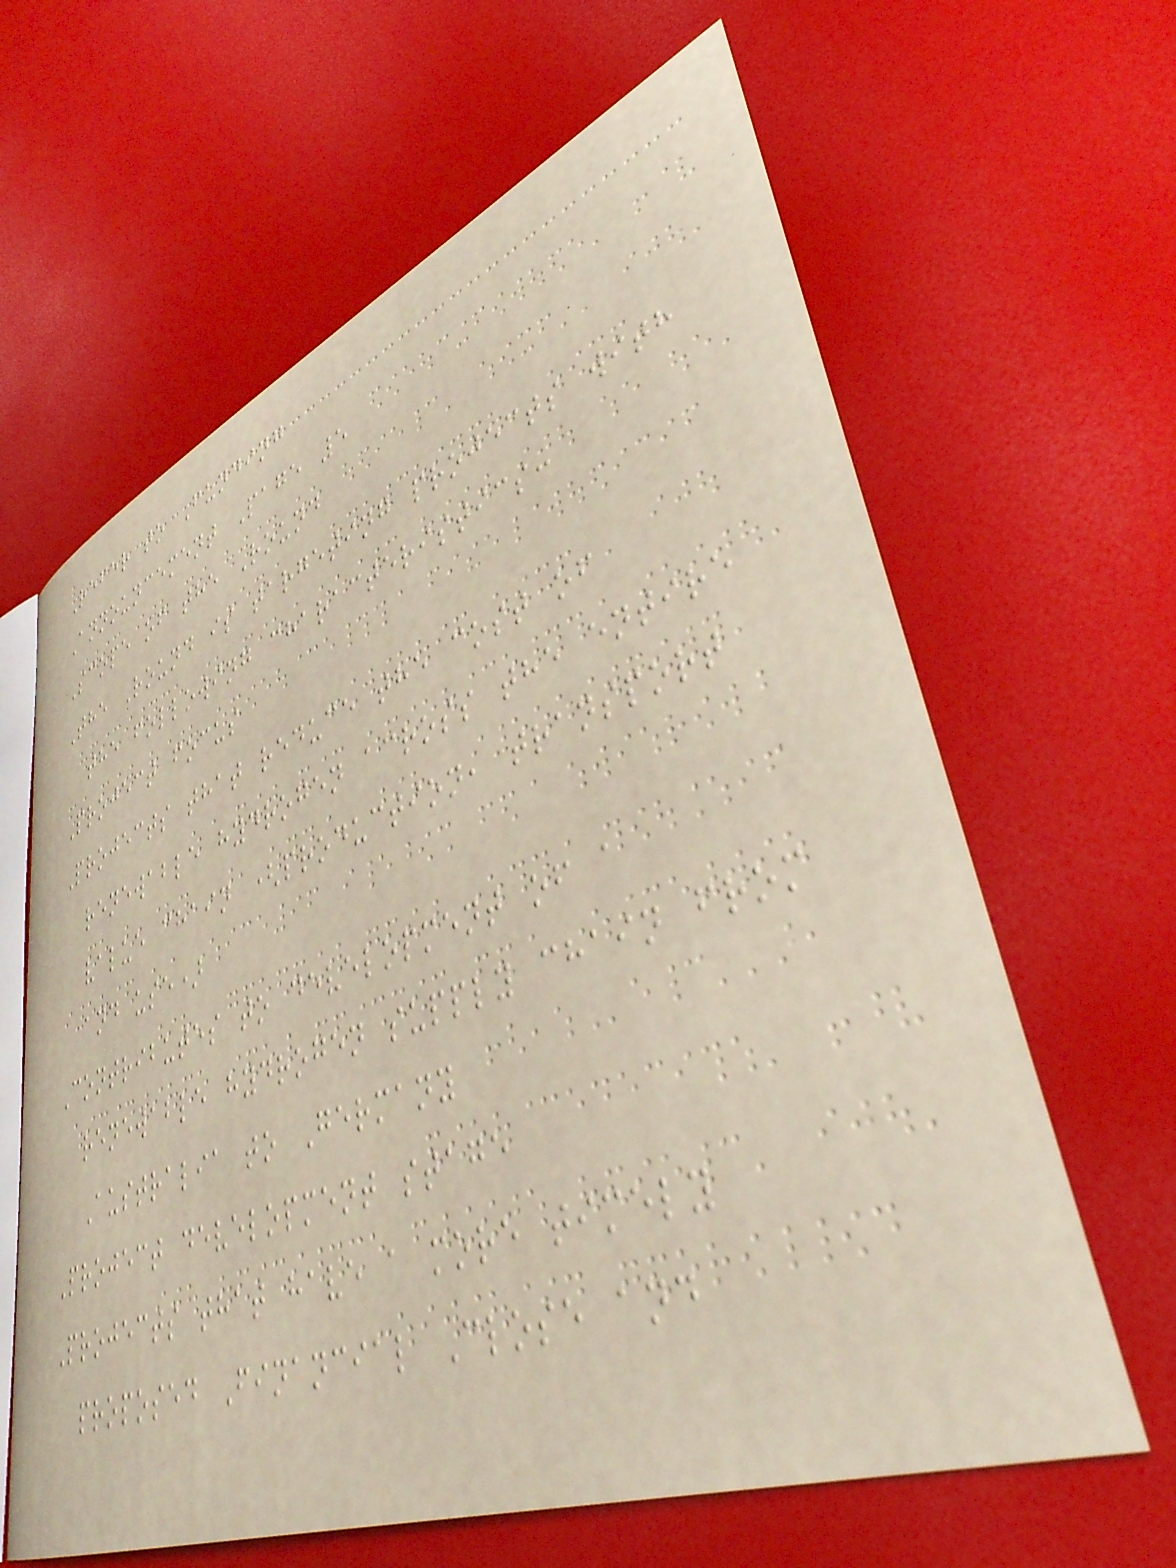Refer to Funding
Announcement Page 5
Scope of the Round
The Round is targeting projects with
the following characteristics:
Project focus
Projects that reduce the cost of
renewable hydrogen across the entire
value chain (production, transport
and use)
Contributes to development of a
renewable hydrogen supply chain from
Australia to Germany
Project development stage
Projects that have a more timely
proposed Financial Close and
